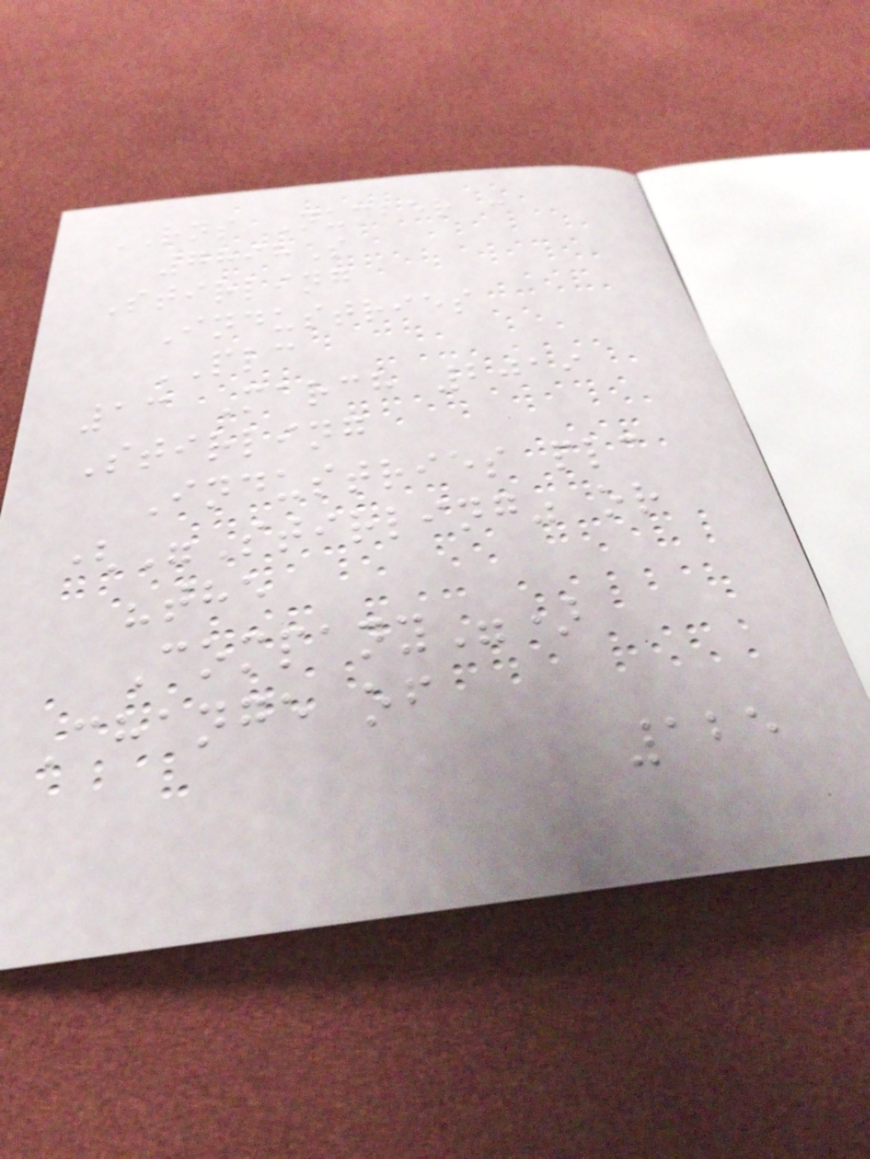RNS Number :
7898S
Stirling
Industries
PLC
13 March 2019
Stirling
Industries plc
("Stirling" or
"the
Company")
Change of
125
